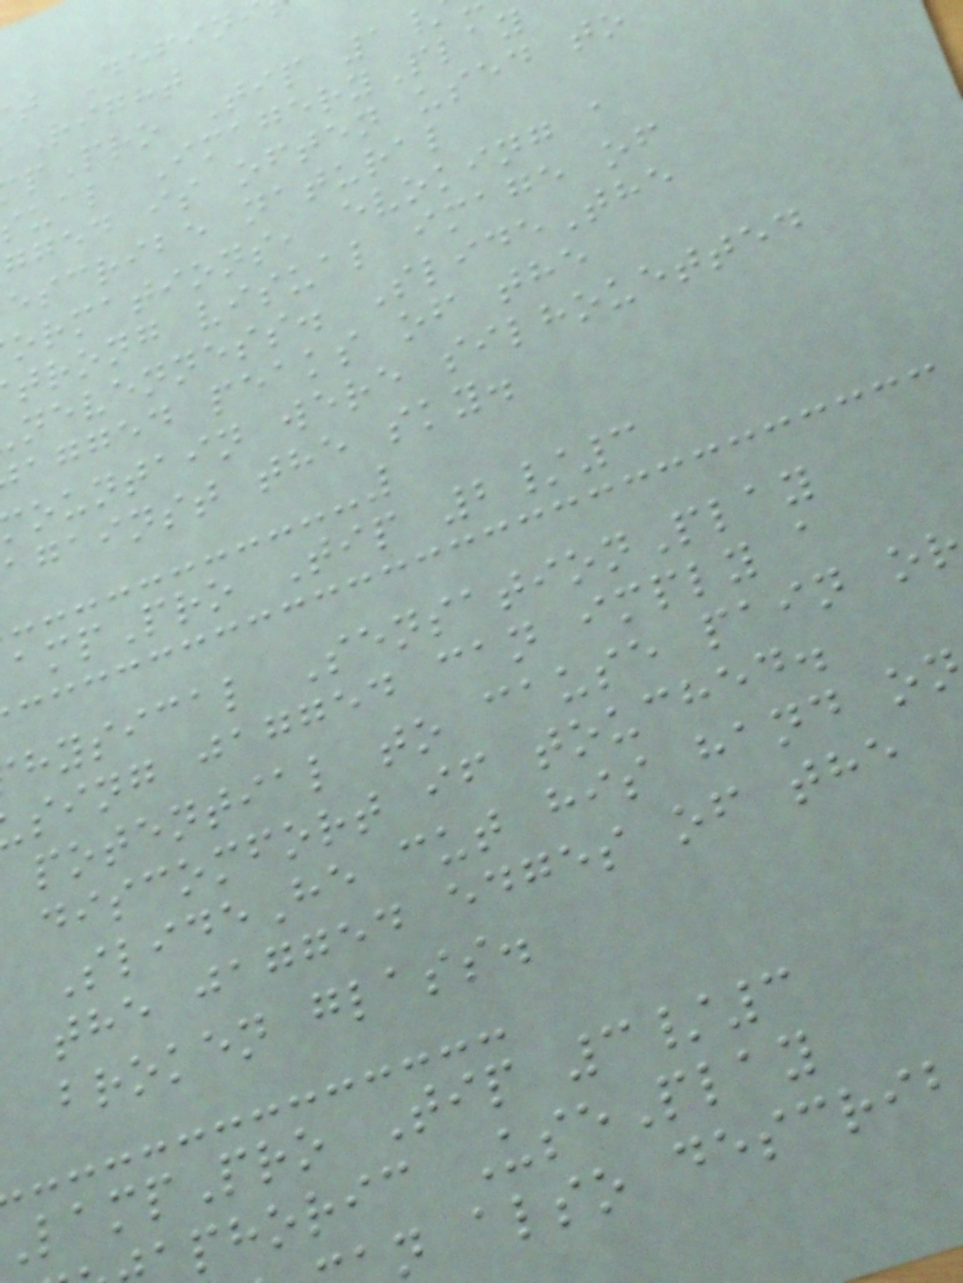t Defin
Right
pPro Tip 1
ual ImageryPlay
gged is often used to
escribe natural
ormations, evoking a
trong visual image of
nevenness. SlideThe
agged peaks of the
ountain were silhouetted
against the sky.
ampPro Tip 2/3
hysical SensationPlay
sing jagged can imply a
potential to cause pain or
discomfort if touched.
SlideHe cut his hand on
the jagged edges of the
broken glass.
ampPro Tip 3/3
phoric UsePlay
n also descri
